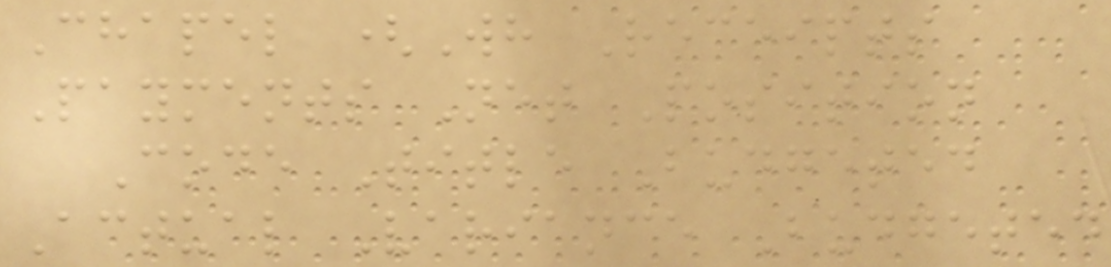Chapel (Wh Receipts
Payments Net Position
Code Title Budgeted
Actual Variance Budgeted
